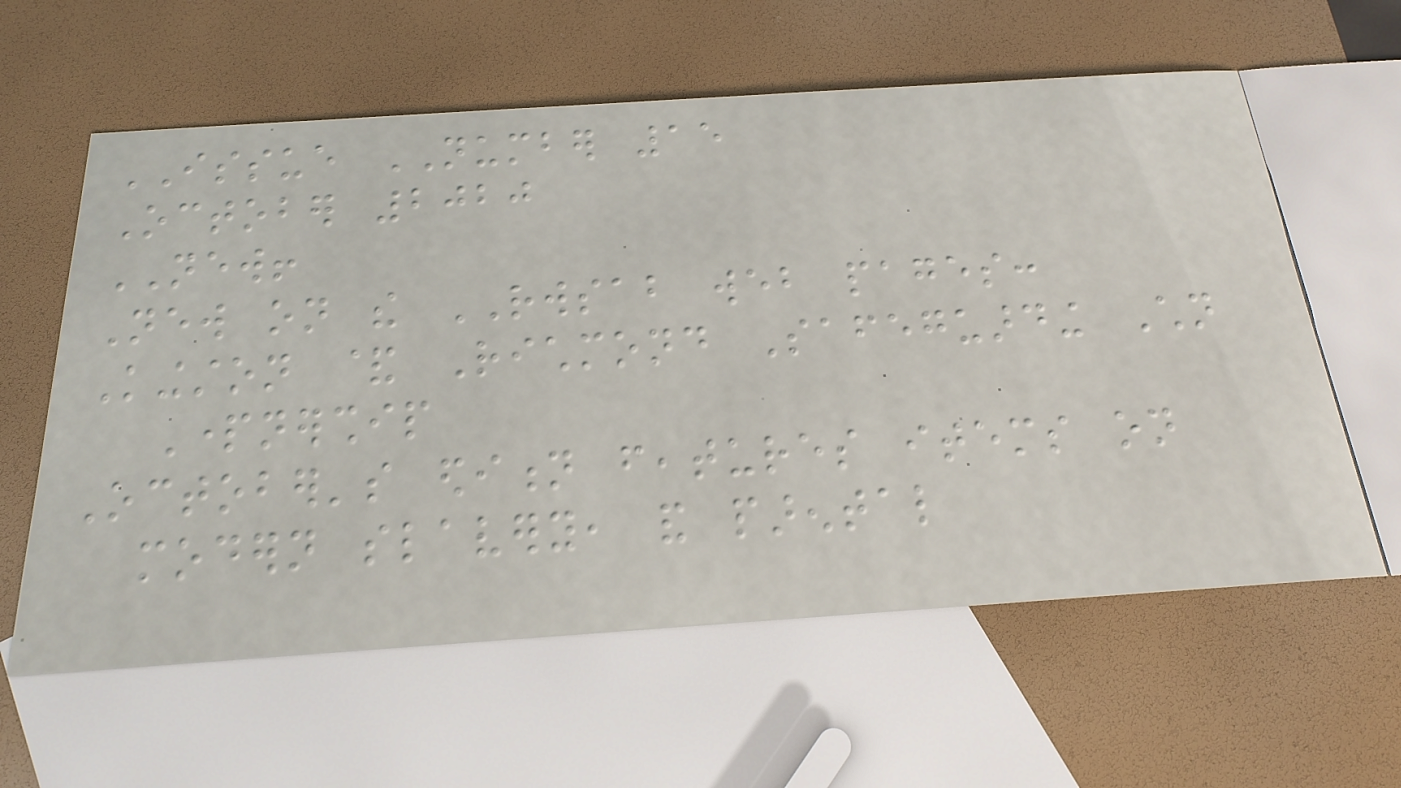ISSUE NUMBER 15
October 2020
NEW!
New on the RWSAB web pages:
Kingston & Richmond Safeguarding Children
Partnership
October's edition features items on
modern slavery, and parental
